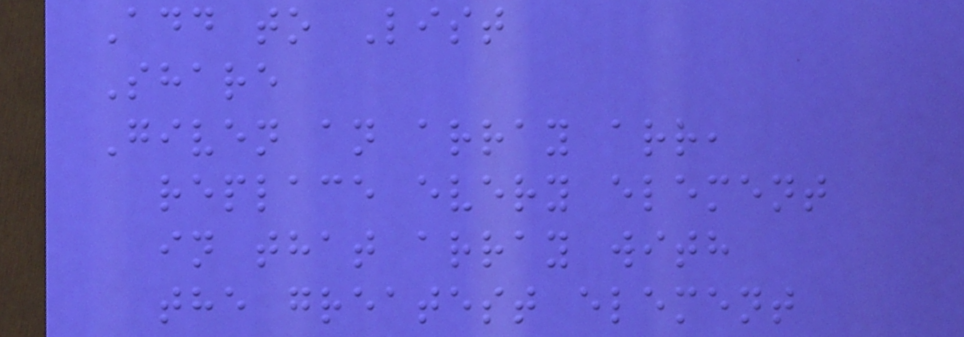Add to List
Share
Given an array arr,
replace every element
in that array with
the greatest element
